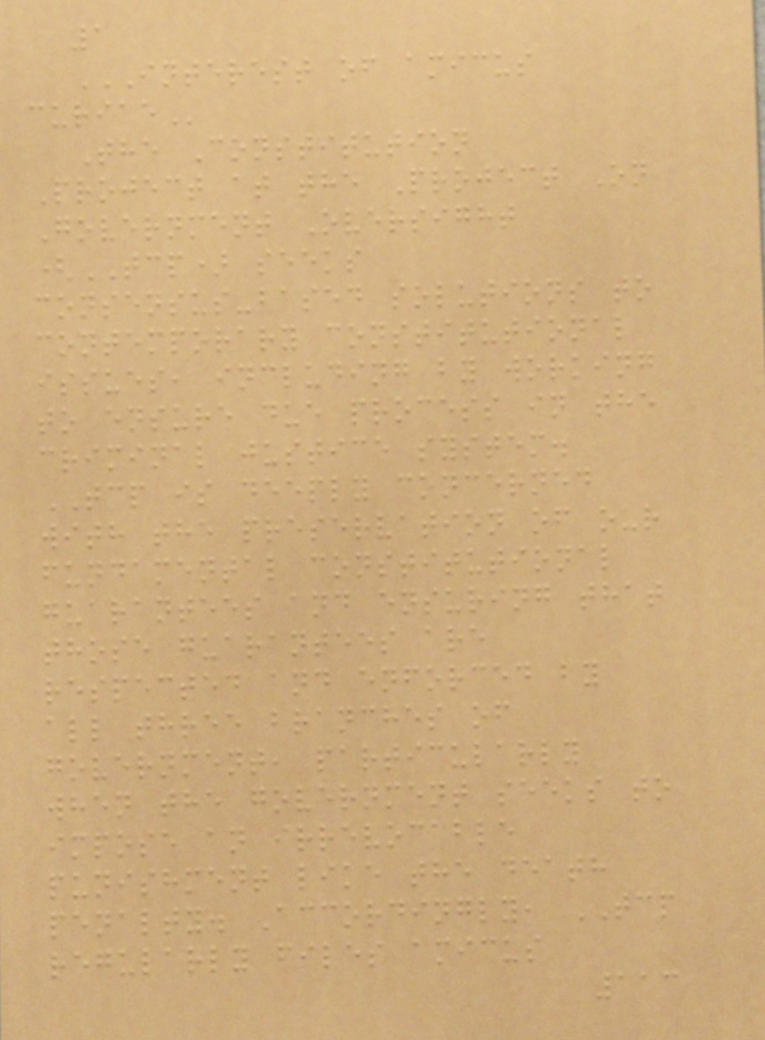1
INTEREST OF AMICUS
CURIAE
The Constitution
Project at the Project On
Government Oversight
(TCP) seeks
consensus-based solutions to
contemporary constitutional
issues, including by working
to ensure due process in the
criminal justice system.
TCP is deeply concerned
with the preservation of our
fundamental constitutional
guarantees and ensuring that
those guarantees are
respected and enforced by
all three branches of
government, particularly
when the government seeks to
impose an irrevocable
punishment like the death
penalty. Accordingly, TCP
regularly files amicus
113
